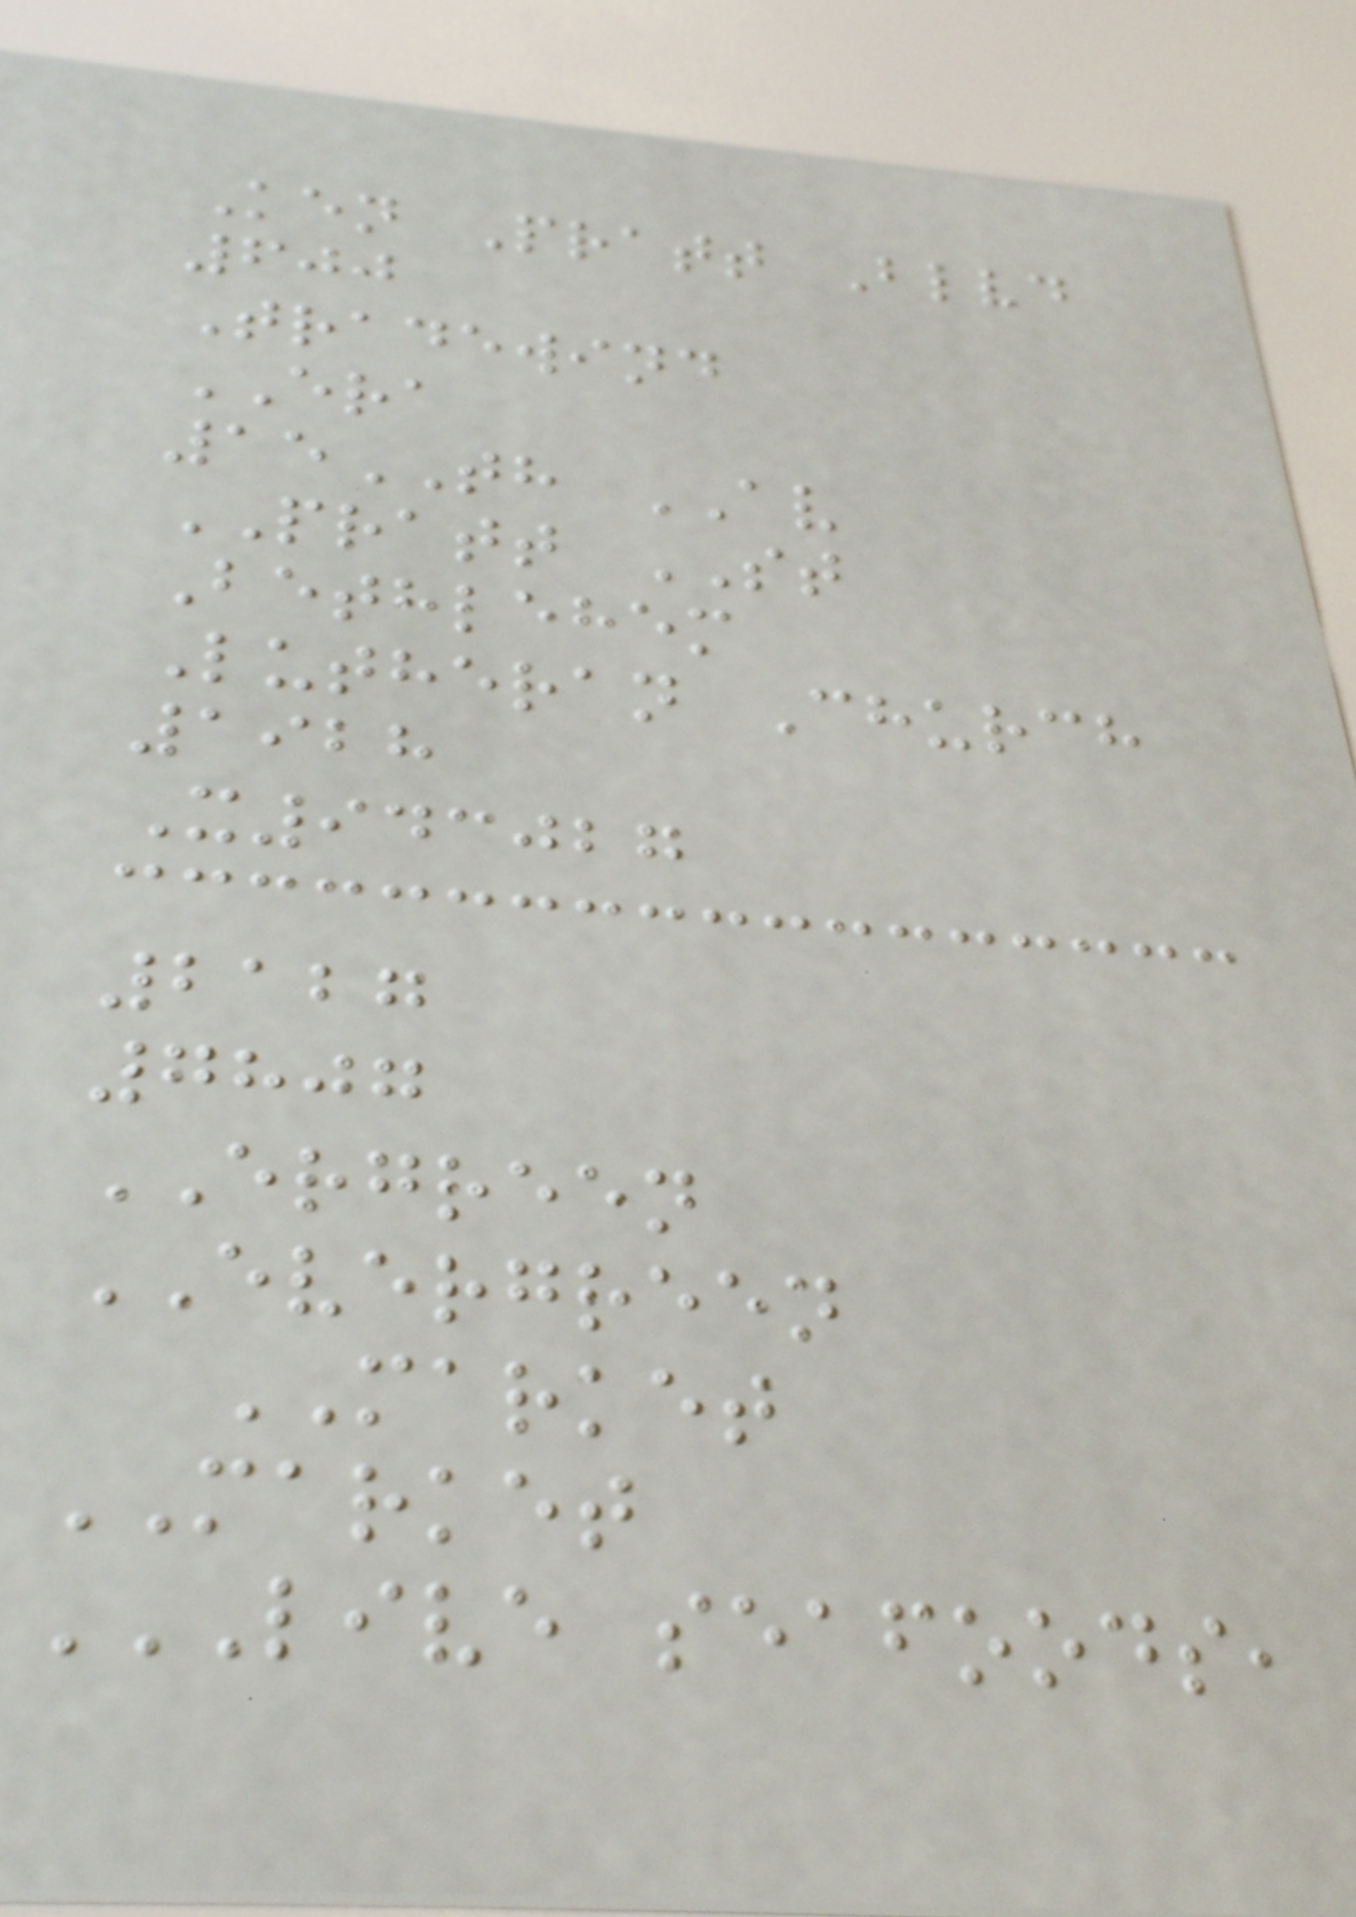Ken Pratt Blvd
600
Tradewind
ERA
15TH AV
PRATT ST
Bethlehem
Lutheran Church
1928
X943027
2127
7807
ERGREEN
EVERGREEN
MARKET
MARKET
LIVE SEAFOODS,
